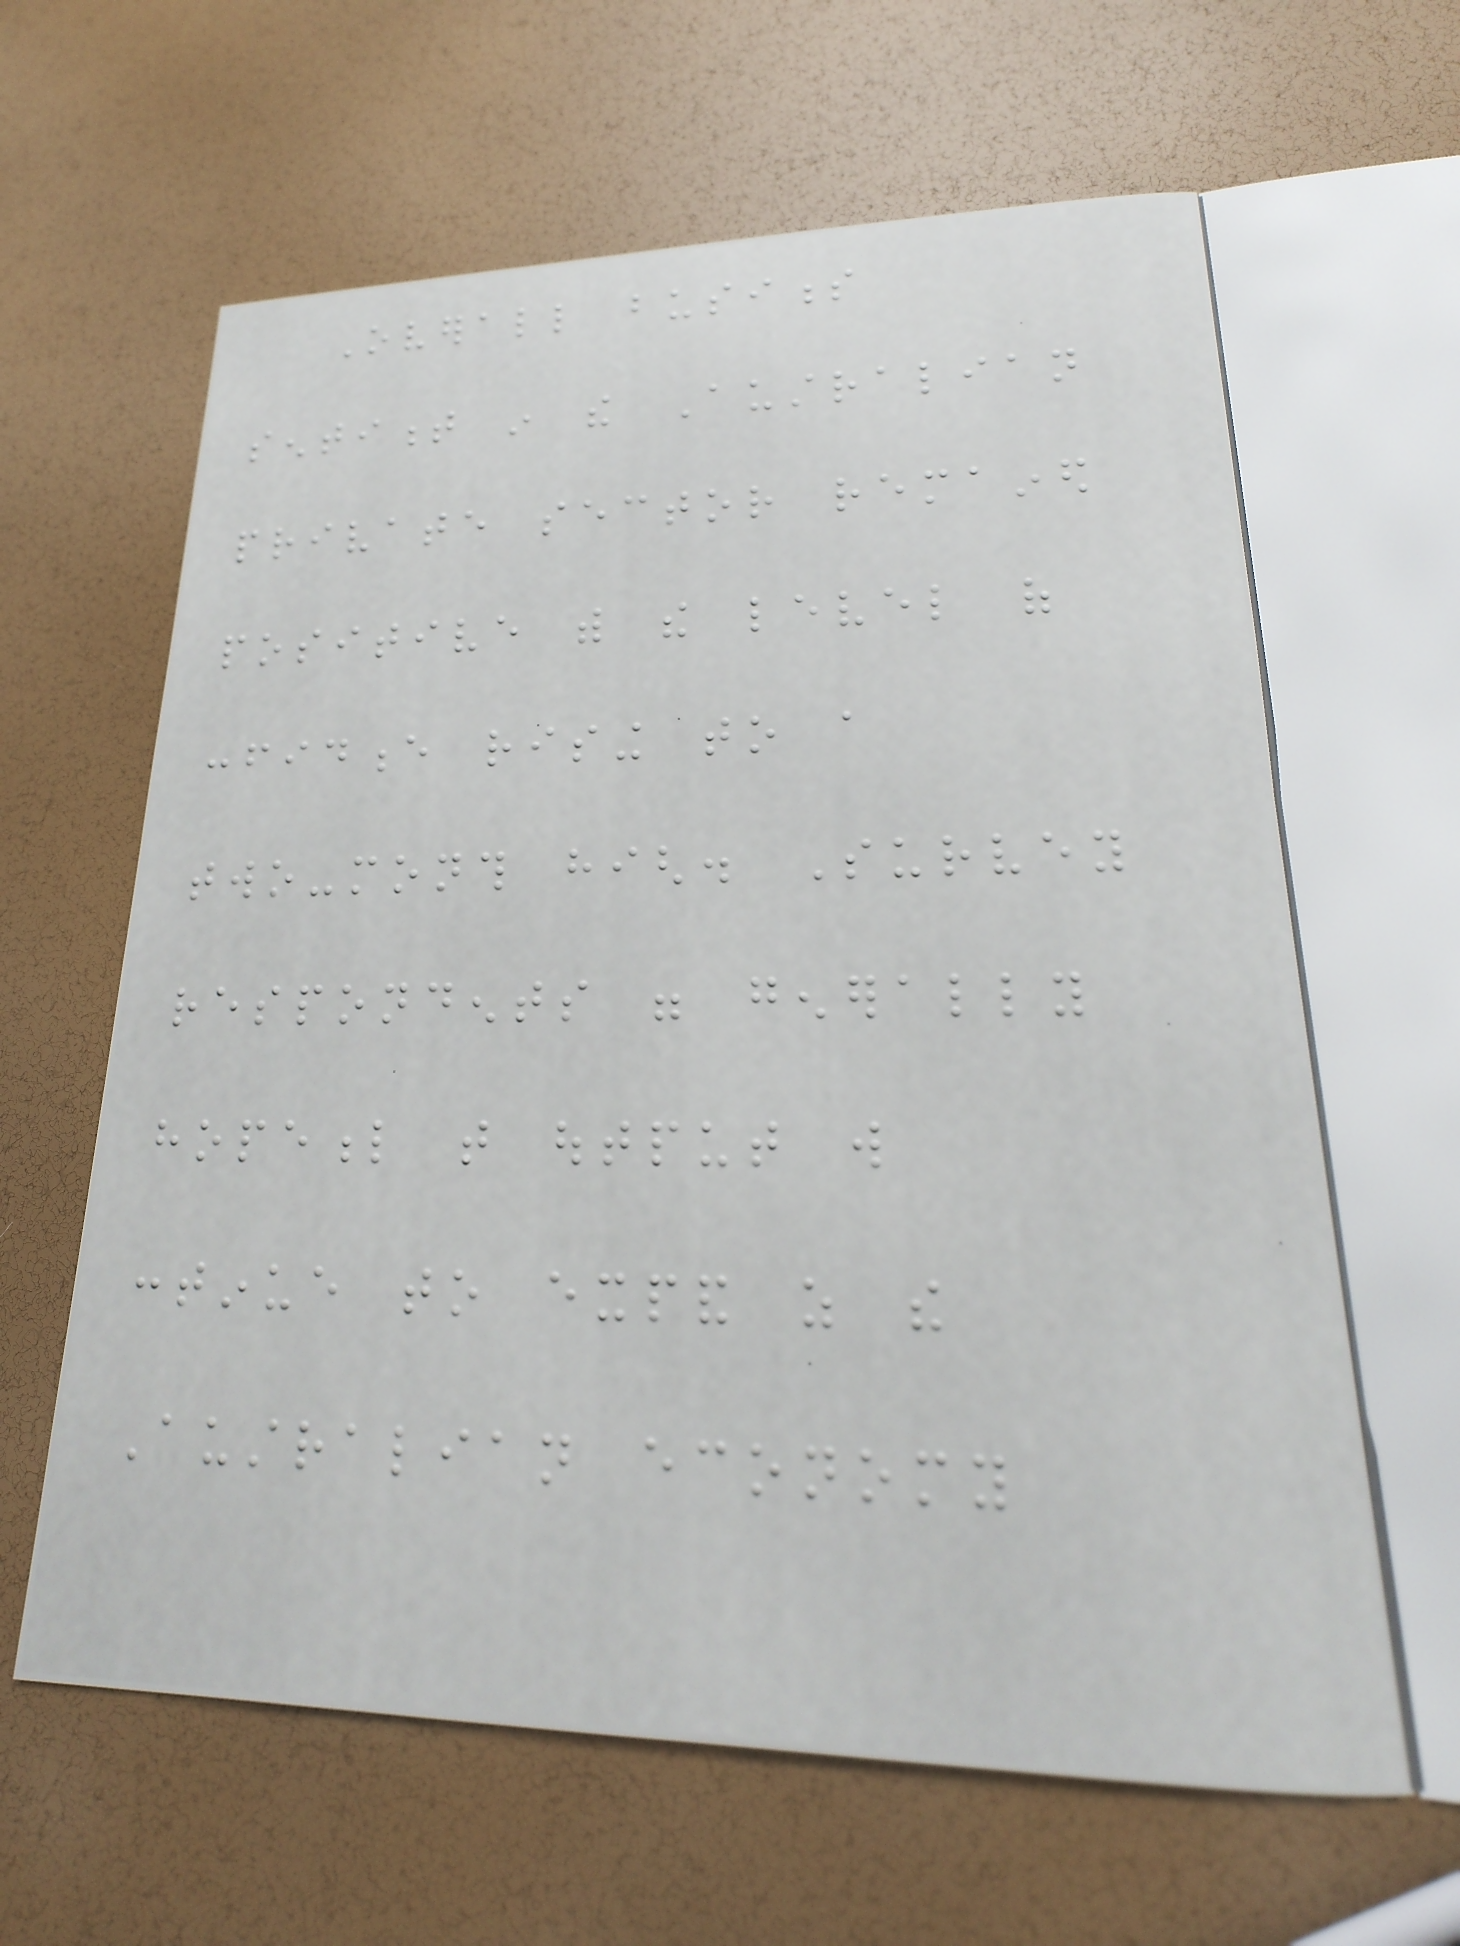Overall business
sentiment in the Australian
private sector remained
positive with the level of
confidence rising to a
two-month high. Survey
respondents were generally
hopeful that output will
continue to expand as the
Australian economy
